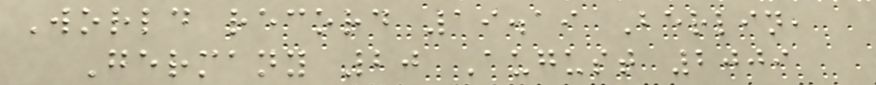World record 19.19 Berlin,
Germany 20 August 2009
